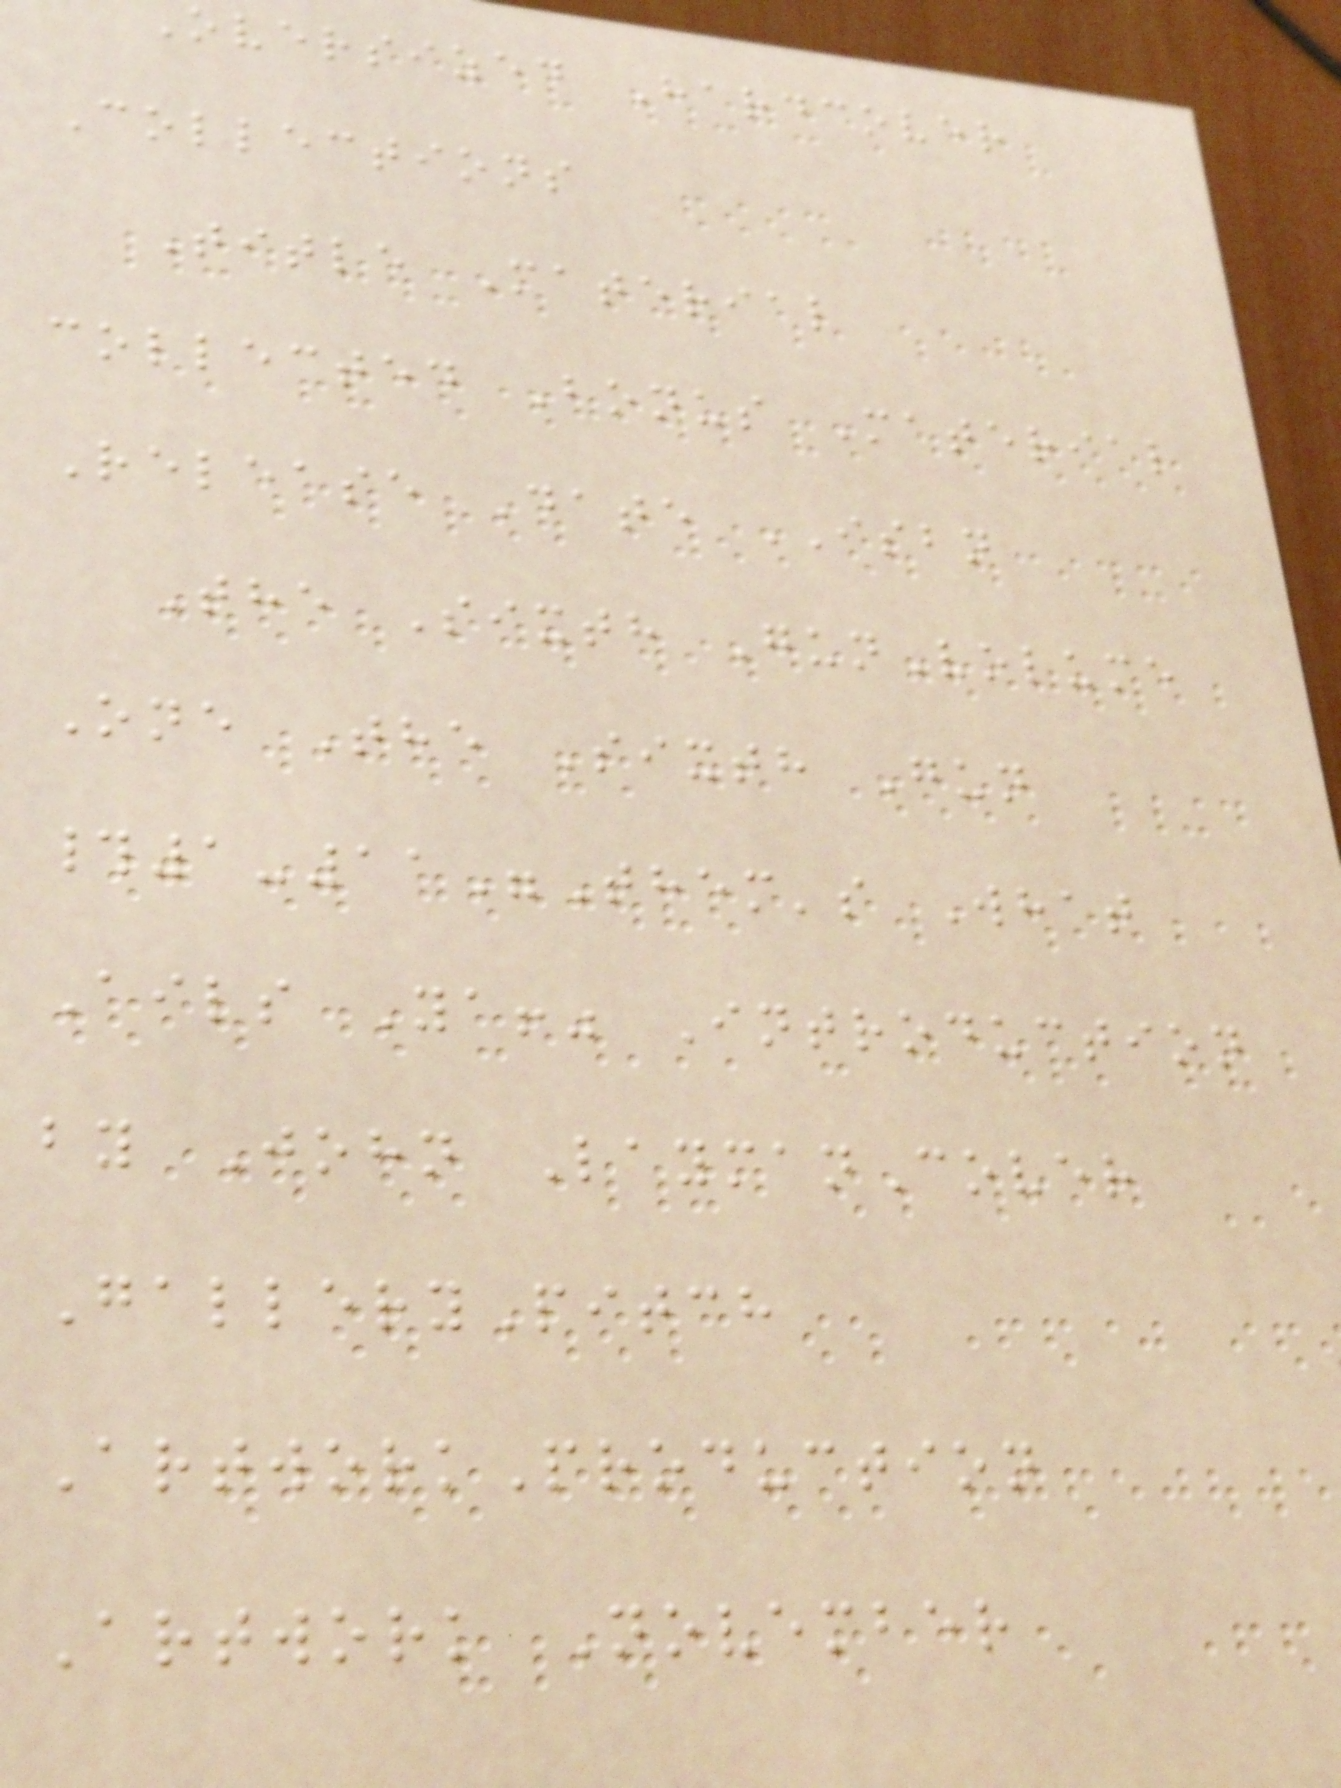oversized Hardcover
Collections
Title Material
collected Bonus Material
Release Date ISBN
The Sixth GunVolume
One The Sixth Gun
#1-11"Them's What
Ails Ya!" Introduction
by John LaymanCover
GalleryPitch
ArtworkProduction
Artwork November
